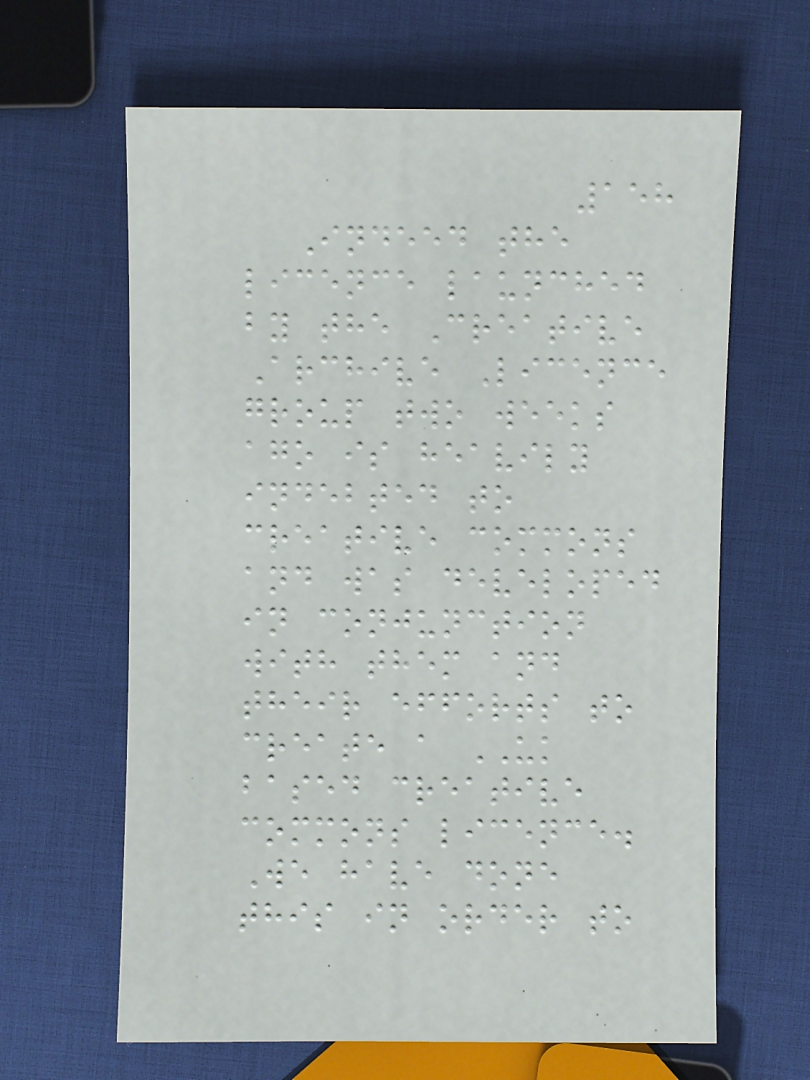158
Indeed the
licence launched
by the Creative
Archive Licence
group two weeks
ago is heavily
indebted to
creative commons
and was developed
in conjunction
with them and
their efforts to
create a UK
based creative
commons licence.
We have done
this in order to
